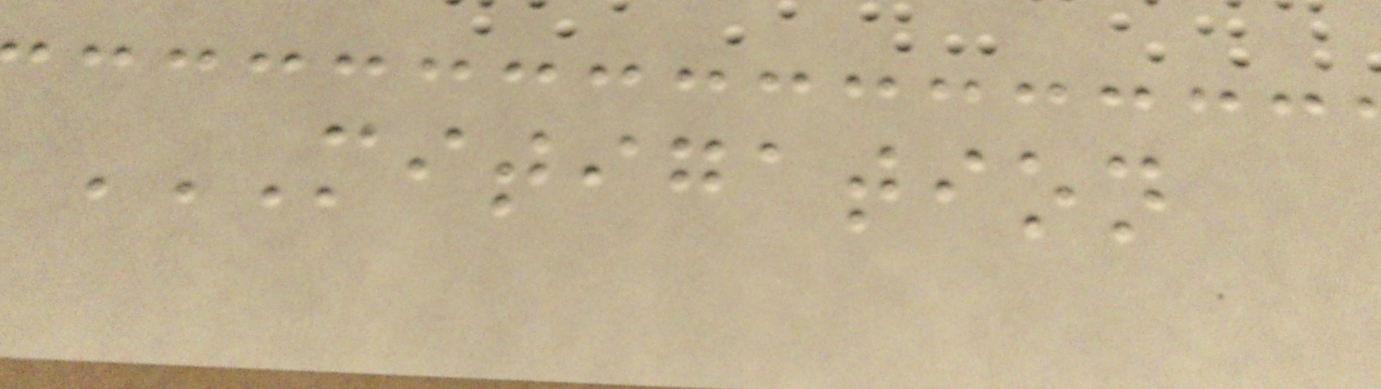MITIGATION
